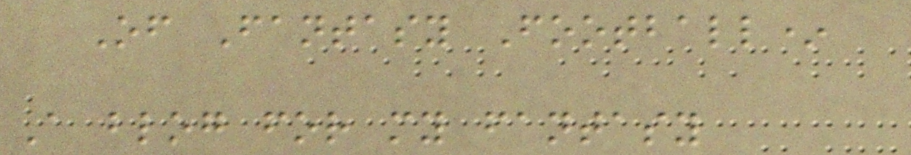Of Fantasy Football*
A blog for my fantasy
